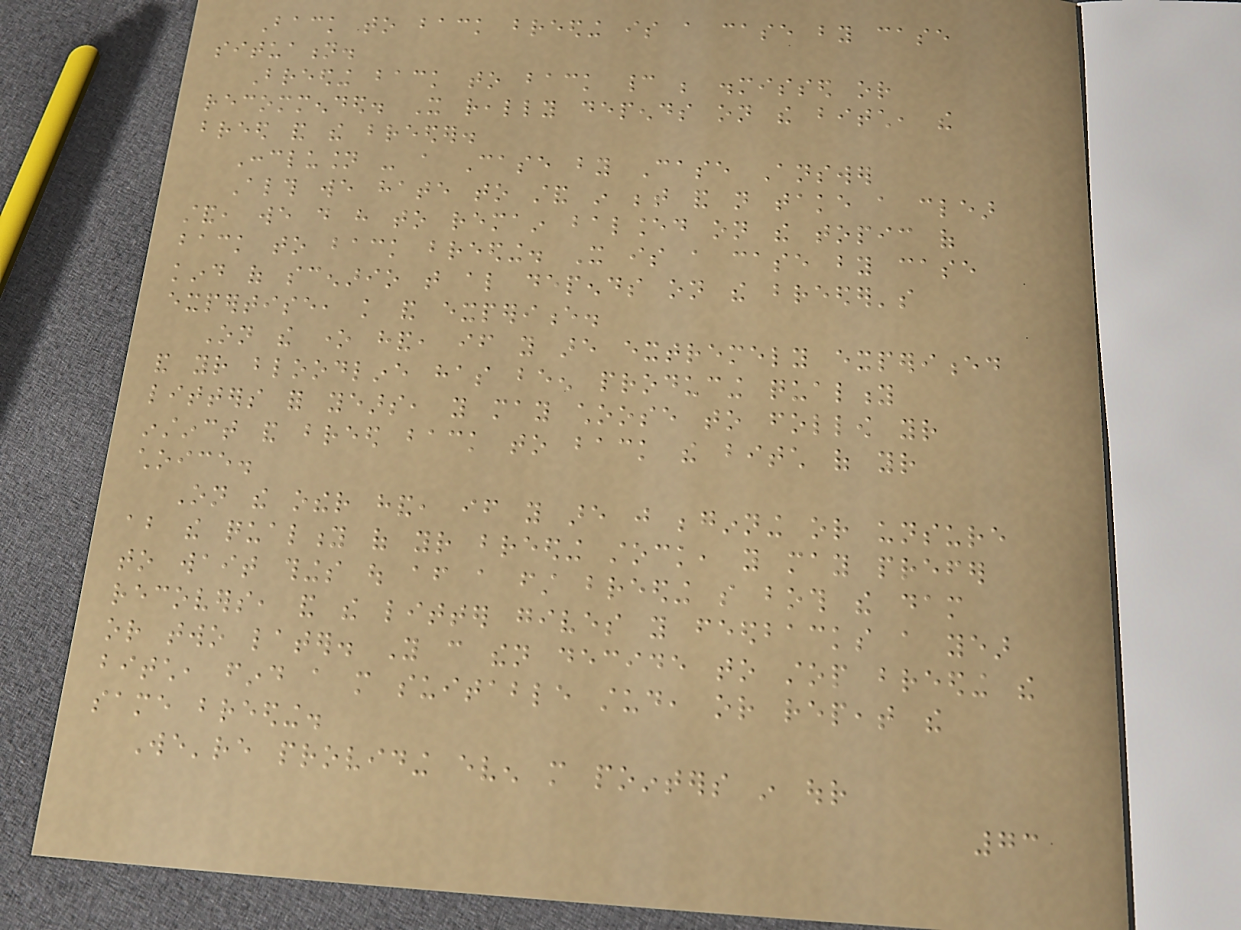Back to back breeding is a case by case
situation.
Breeding back to back cannot be dismissed or
recommended. It really depends on the bitch, the
breed and the breeder.
Conclusion - a Case by Case Answer
Although we hate to stand in between and not take a clear
stand, we do have to remain balanced on the topic of
back to back breeding. It is a case by case
kind of scenario that also depends on the breeder's
expertise, knowledge and experience.
On the one hand, if you are extremely experienced
and your bloodline has been producing quality
litters for years, you may choose to follow your
instinct and breed back to back the bitch of your
choice.
On the other hand, if you are just beginning or unsure
about the quality of your breeding stock, you may prefer
to wait things out after a first breeding so both the dam
recovers, and the litter gives you feedbacks a year
or two later. You can then decide to stop breeding the
bitch, find a more suitable stud, or repeat the
same breeding.
We're providing even more pointers in our
73
